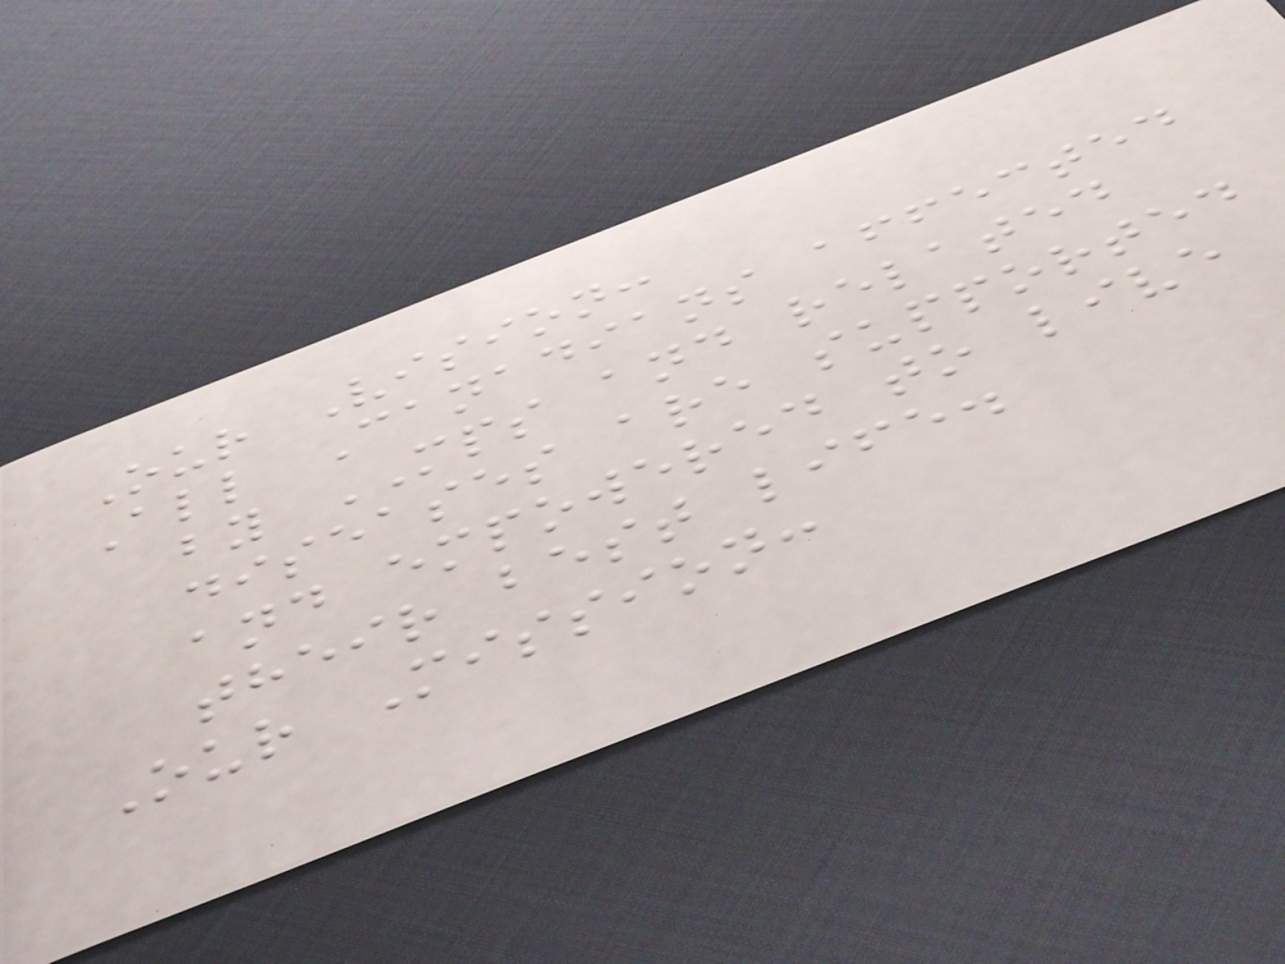Our Vision:
All Canadians affected
by MPS and related
diseases are supported
and empowered to live
their best life.
Our Mission:
